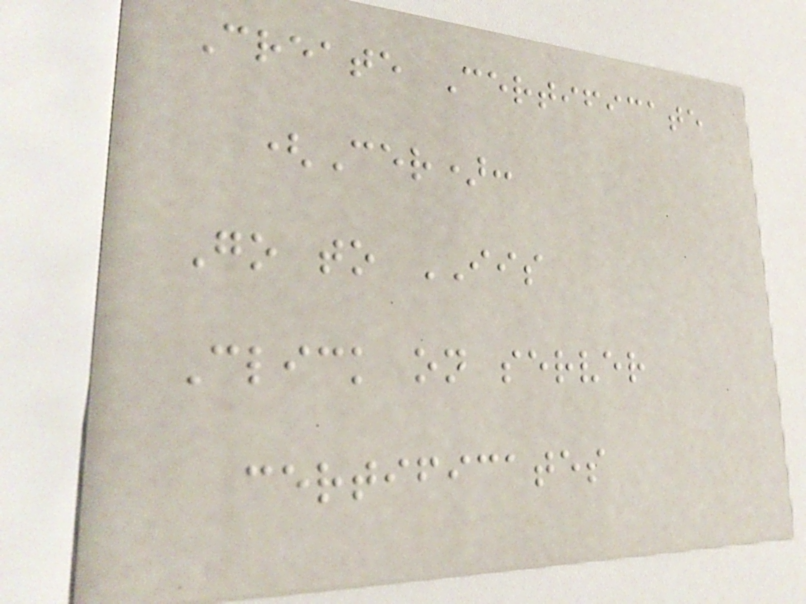Create Certificate
(Cer):
Go to IIS
Click on server
certificates
